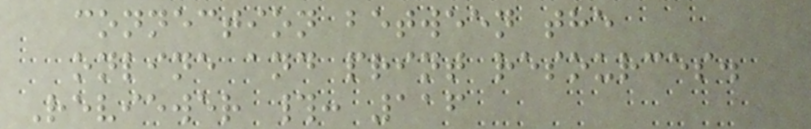connection between the
online and print resources.
Reviewer #: 116
